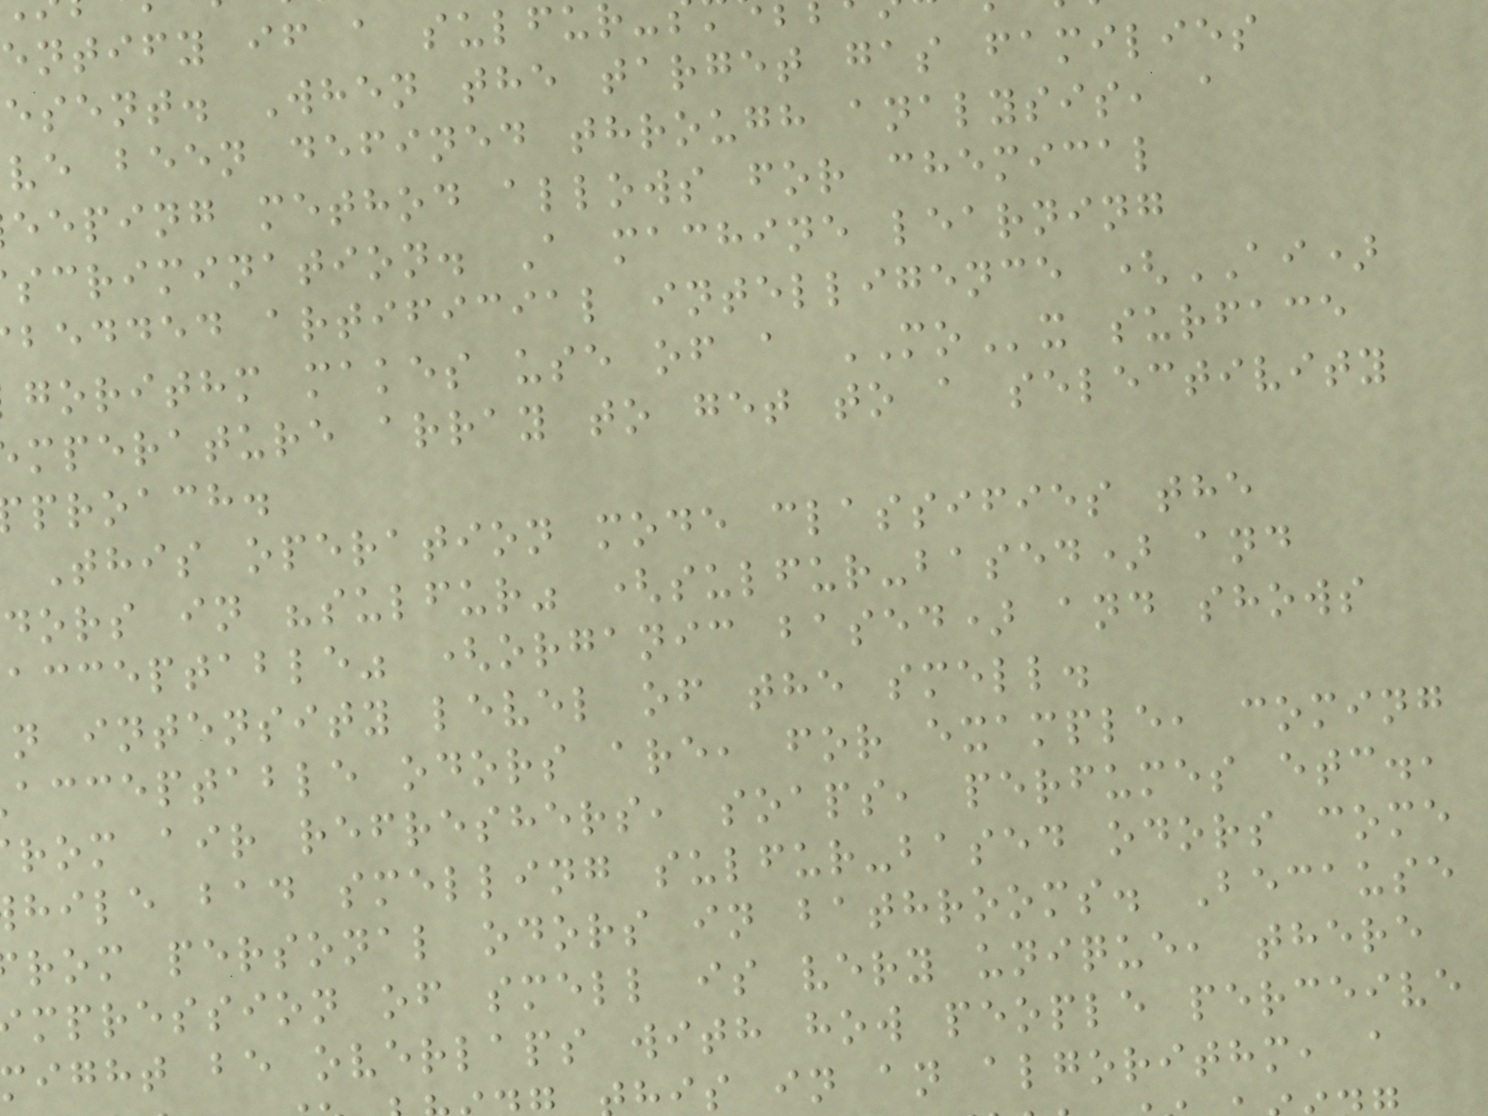entify if a sulfur
esent. When the target gas families
ve been defined through analysis, a
eeping method allows for chemical
scrimination. A machine learning
bedded artificial intelligence (AI)
gorithm makes use of a MOx surface
mperature array to get to a selectivity
proach.
This operation mode classifies the
dors in "sulfur" (sulfur-based) and
acceptable" (organic based) and shows
n intensity level of the smell.
acceptable odors are, for example, coming
rom air refreshers, soaps, perfumes etc.,
hile bad smelling sulfur-based odors come
rom personal odors in bathrooms. Because
mpression of smell is very unique, there
might be overlaps with how people perceive
is in an algorithm, a
